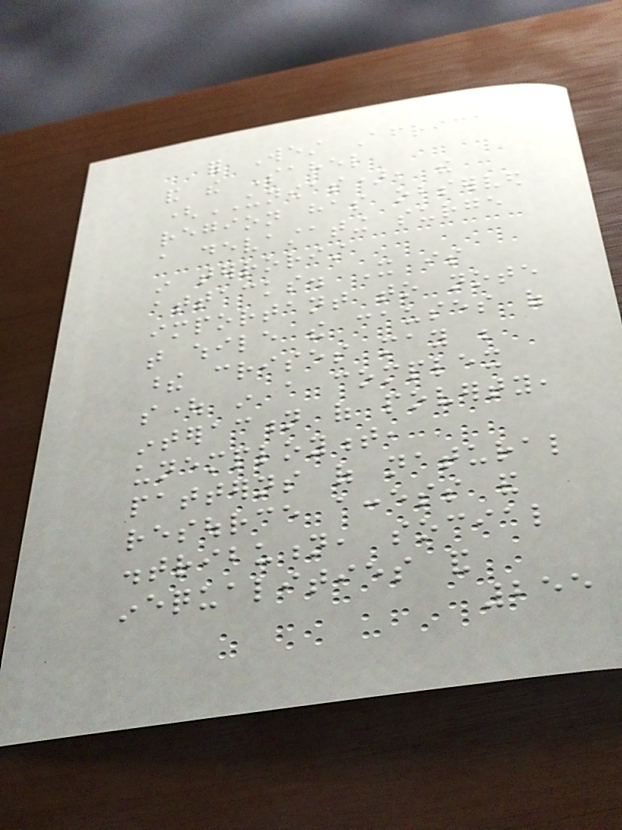for West Africa
and the Sahel
(UNOWAS), the
region has observed
a devastating surge
in terrorist
attacks. It is
important to note
that while the causes of
these crises may be
sought in a complex
interaction of poverty,
unemployment,
patterns of natural
resource access and
distribution, social
inequalities and
255
